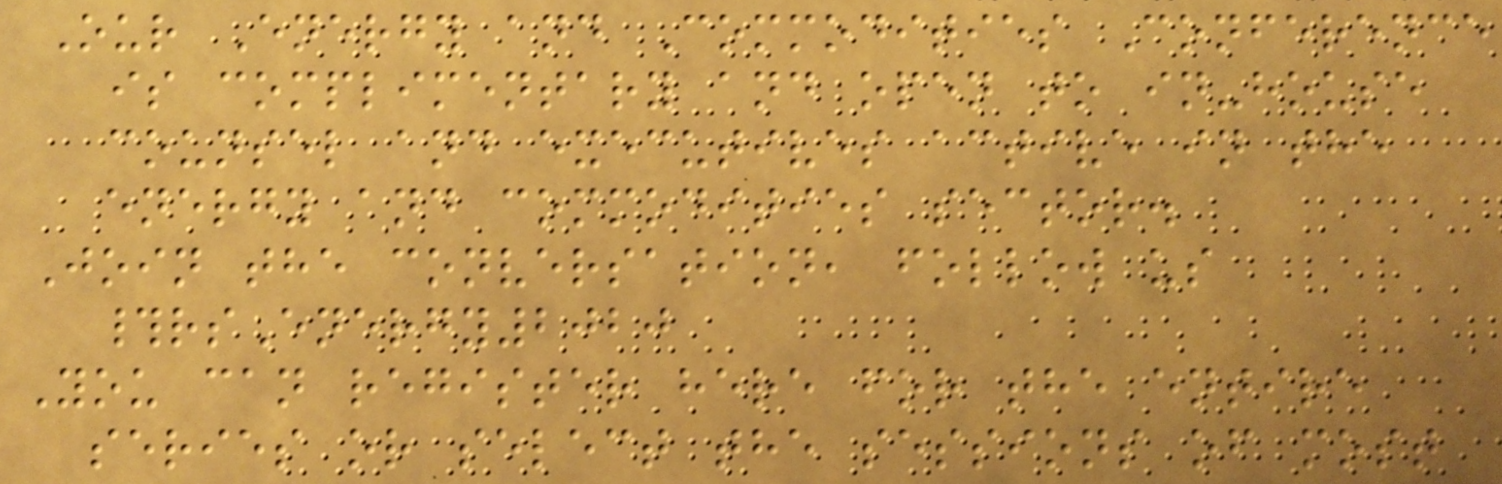Our Energy and Commodities Conference
is complimentary and open to in-house
counsel and executives active in the
energy and commodities sector.
Join the conversation, follow us
#rsEnergy2020
You can register here for the entire
series or select the sessions of most
